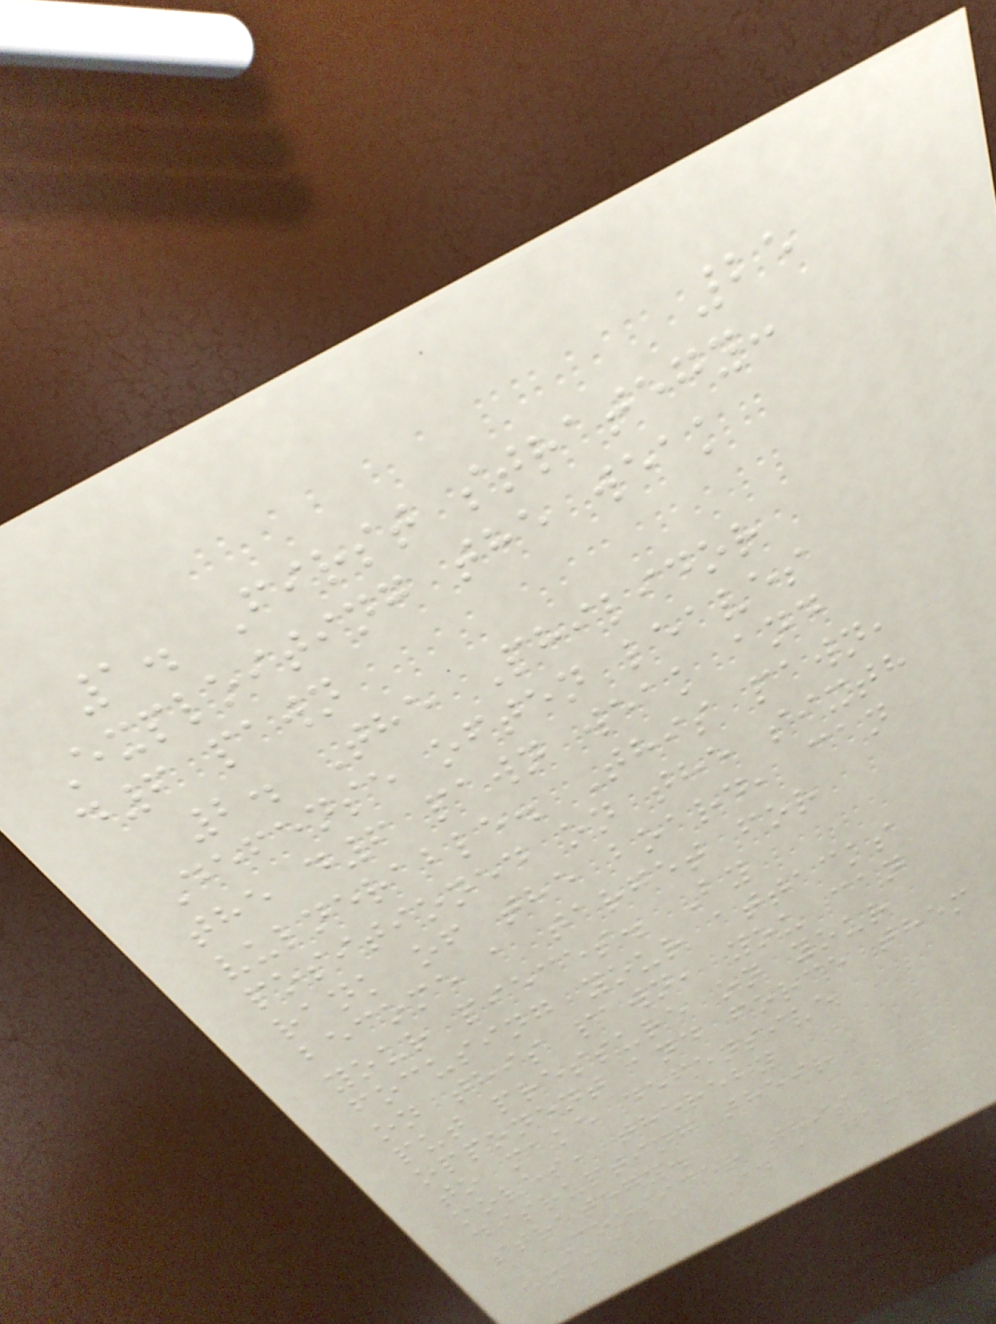25
1. First strategy:
Exploiting the weak
d6 pawn
2. The Philidor
Defense often leaves
the d6 pawn weak and
vulnerable. This pawn,
positioned on the sixth
rank of the board, can
become a target for
your pieces. By
focusing your attacks
on this pawn, you can
put pressure on your
opponent and force them
to make defensive
moves, thereby
disrupting their
strategy.
Consider this
example: In a game
